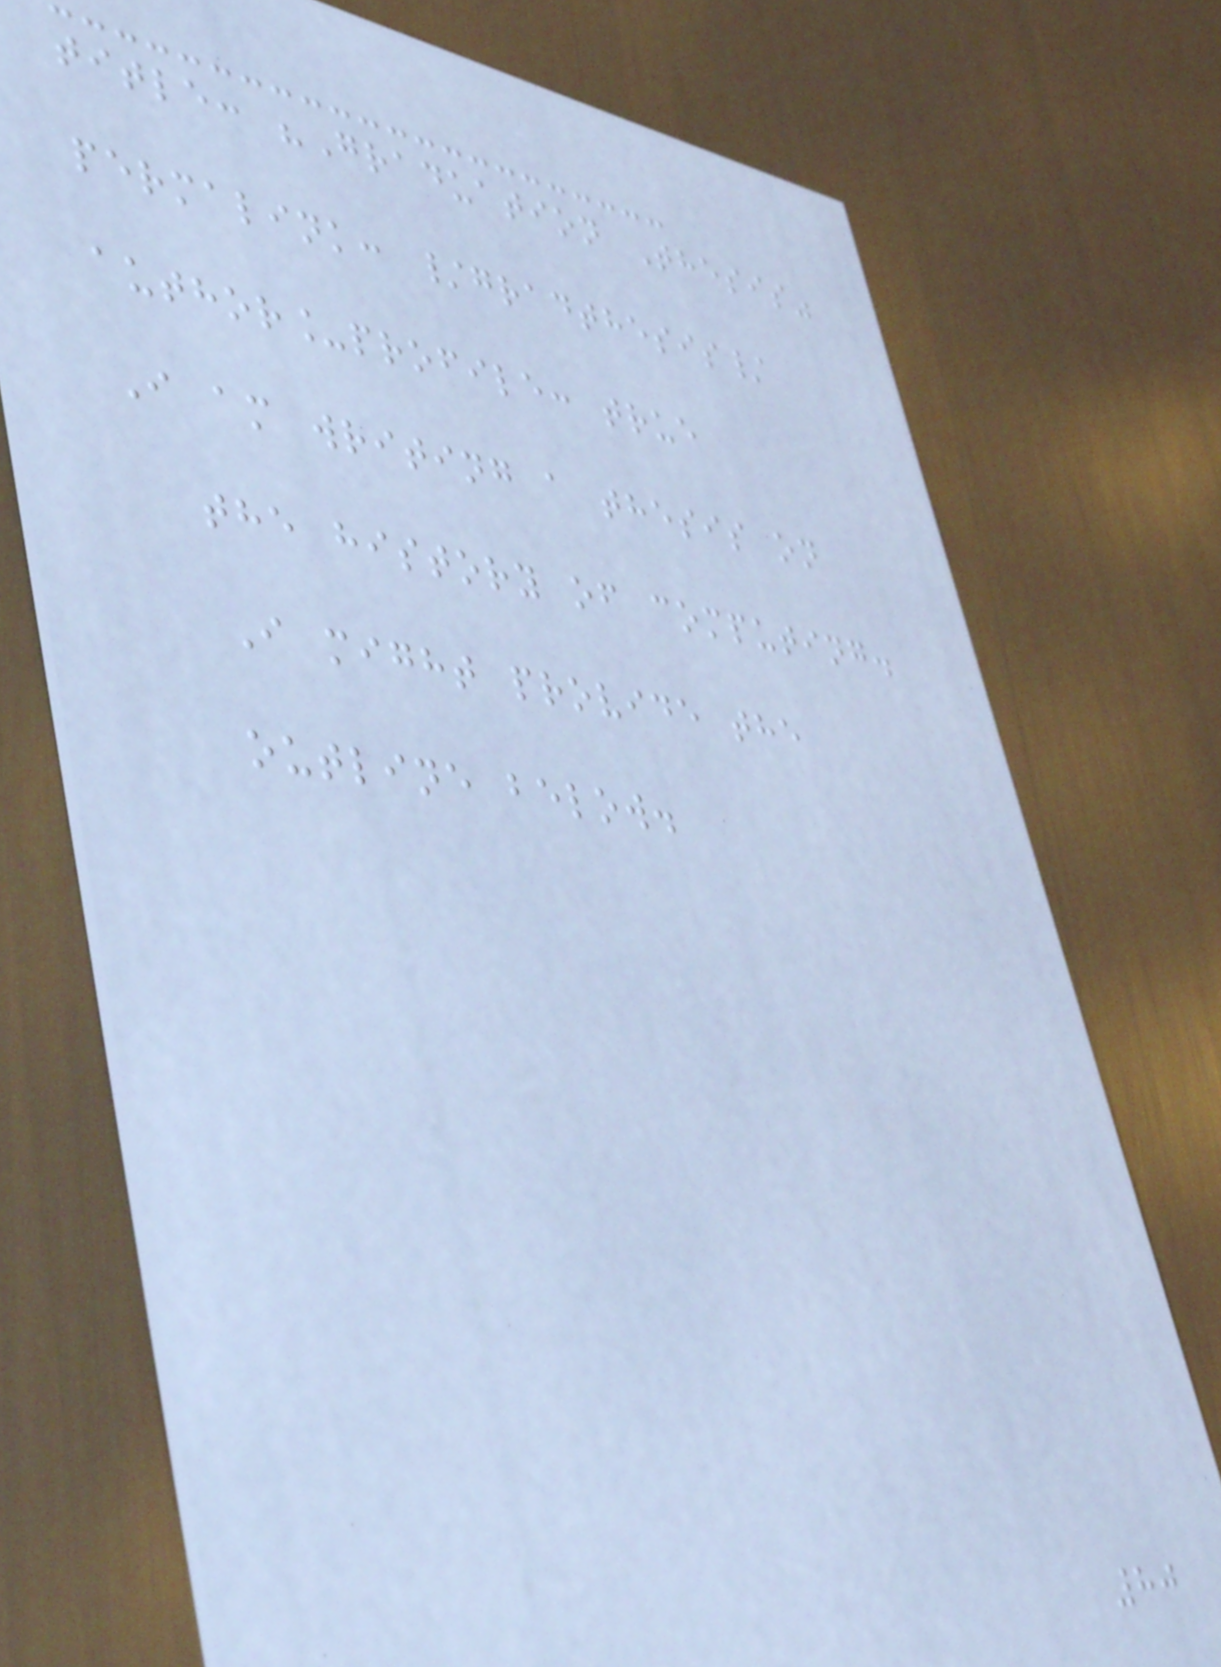title: "Graduation Thesis"
permalink: /gradthesis/
author_profile: true
I am writing a thesis on
the history of computing.
I might provide the
outline below.
80
